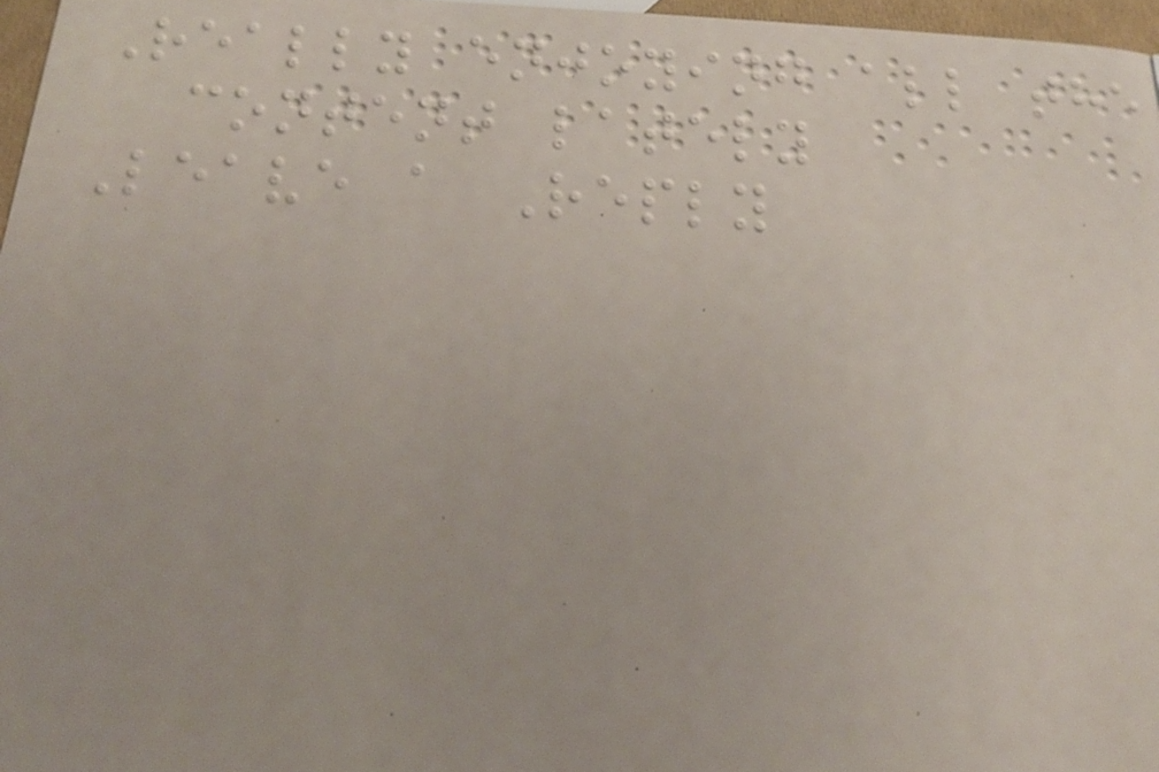Really enjoying all the
content lately
Leave a Reply
